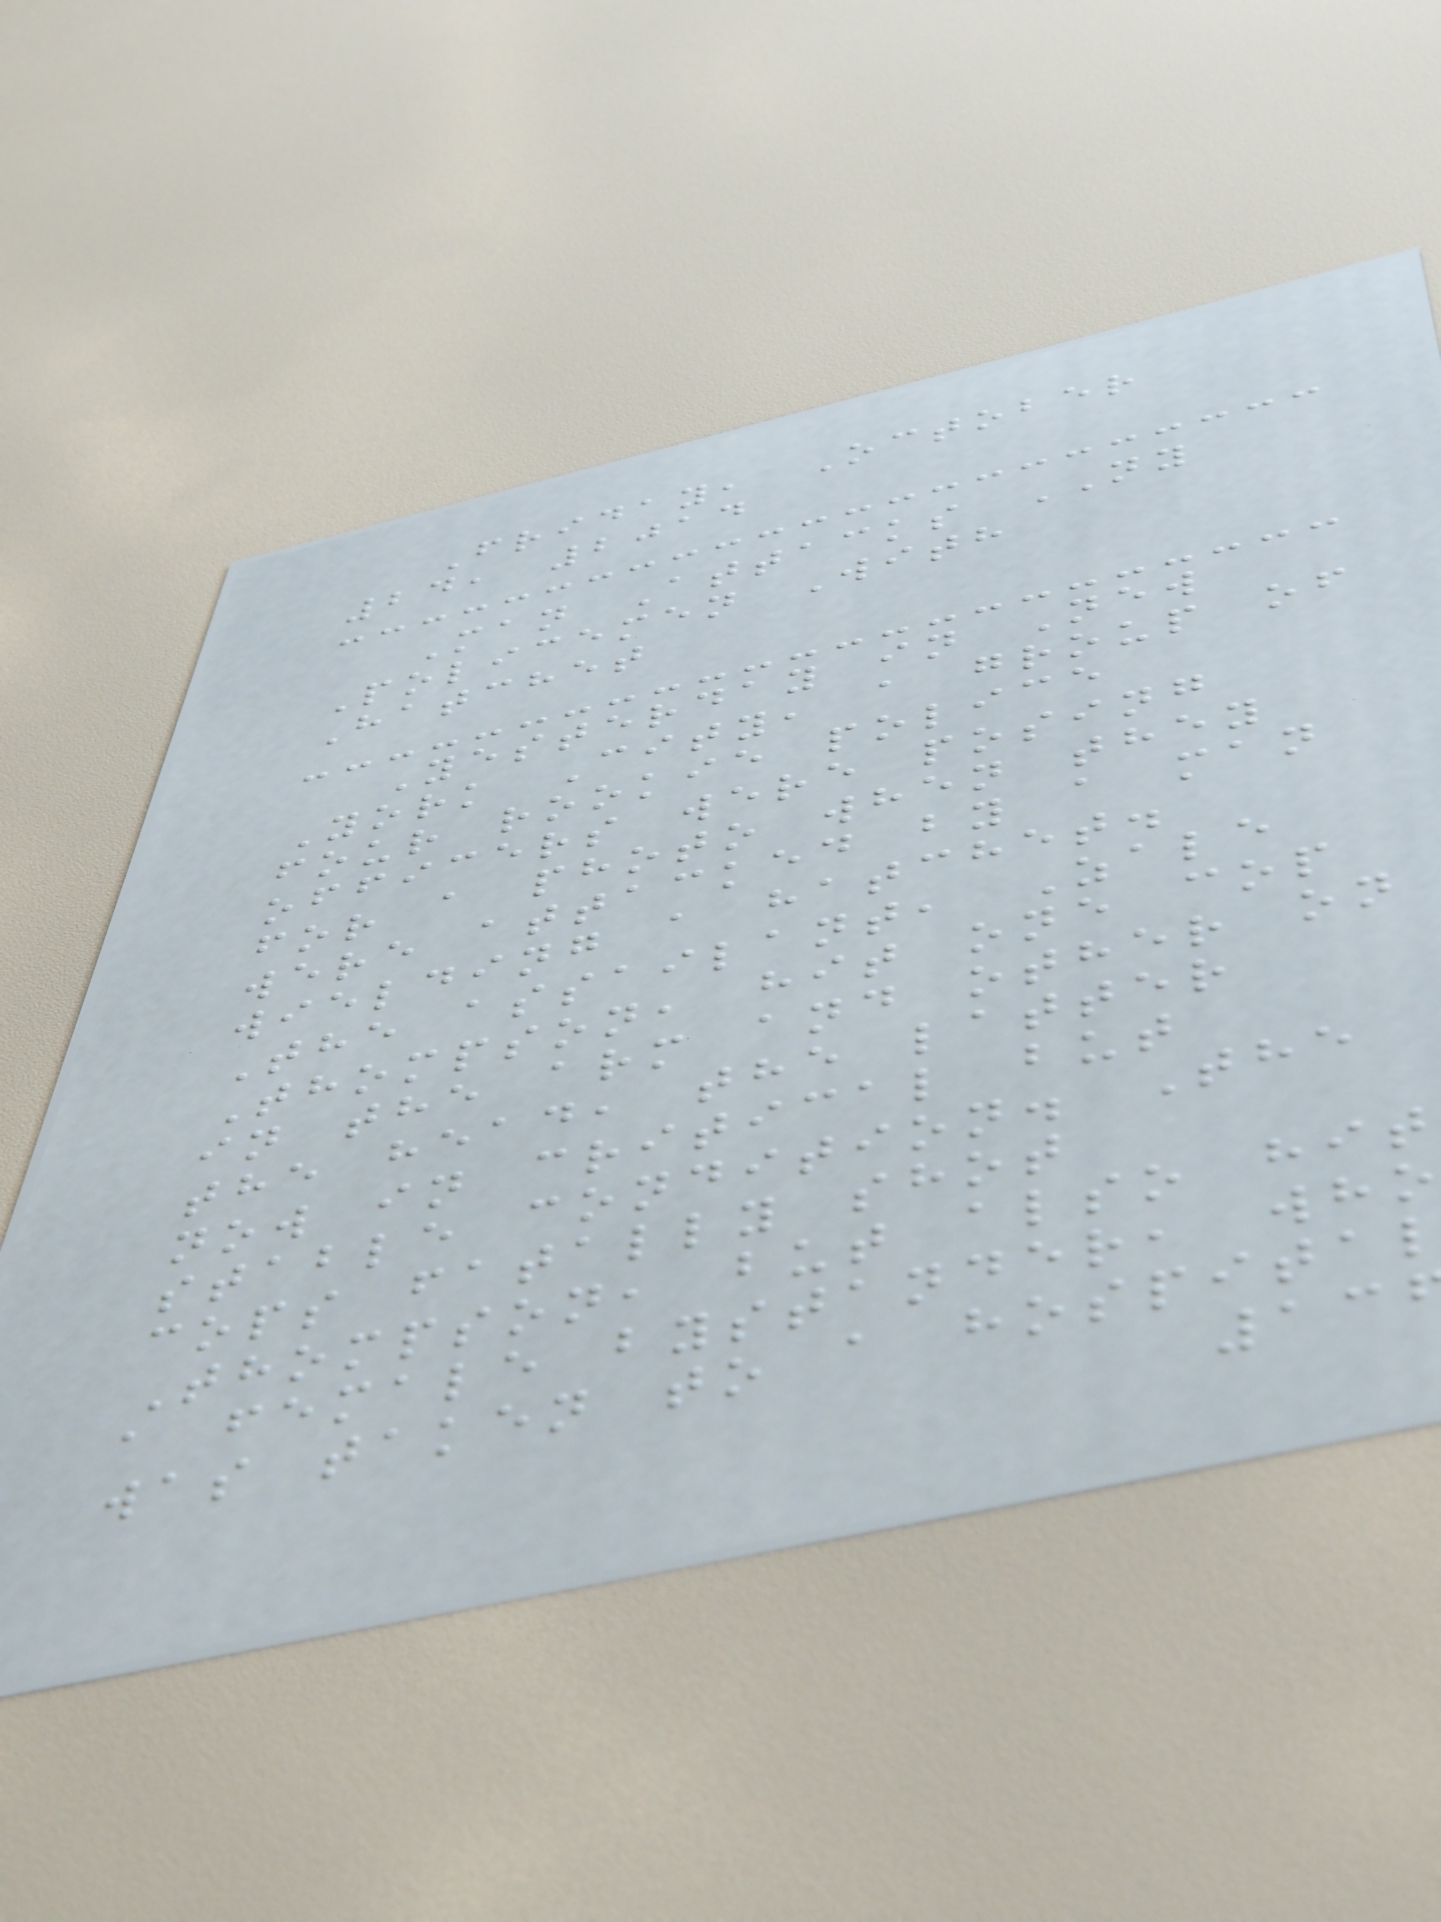Friday, October
24, 2014
Man Attacks NY
Policemen With
Hatchet
Yesterday in New
York City, a group of
four rookie police
officers were posing
for a photo when they
were attacked by a man
wielding a hatchet.
The assailant, Zale
Thompson, hit one cop
in the arm and other on
the head, the latter
now in critical but
stable condition. The
cops fatally shot
Thompson, but also hit
a female bystander, who
was taken to a hospita
